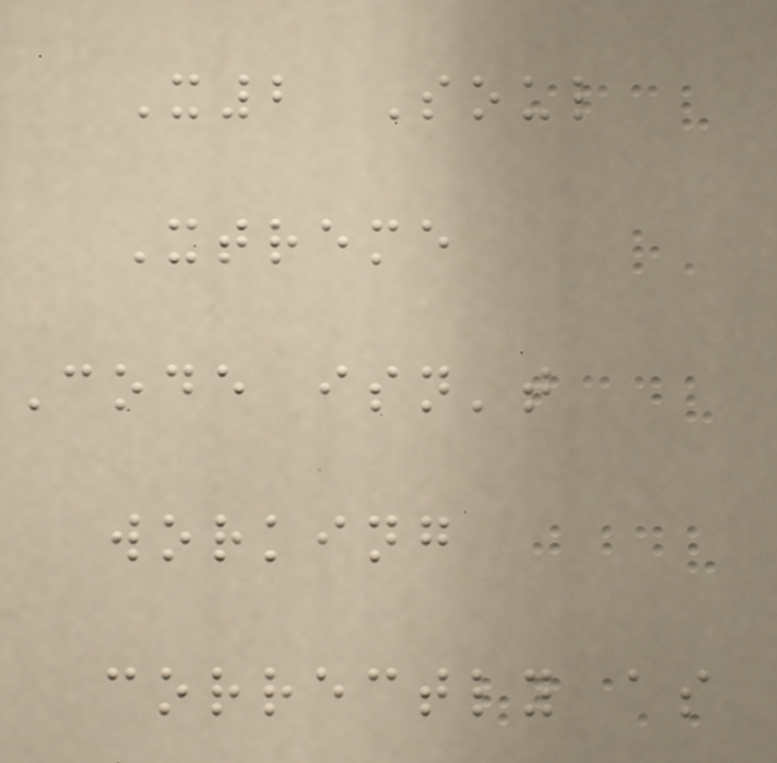X2 Soul
Xtreme
Code isn't
working
correctly as
